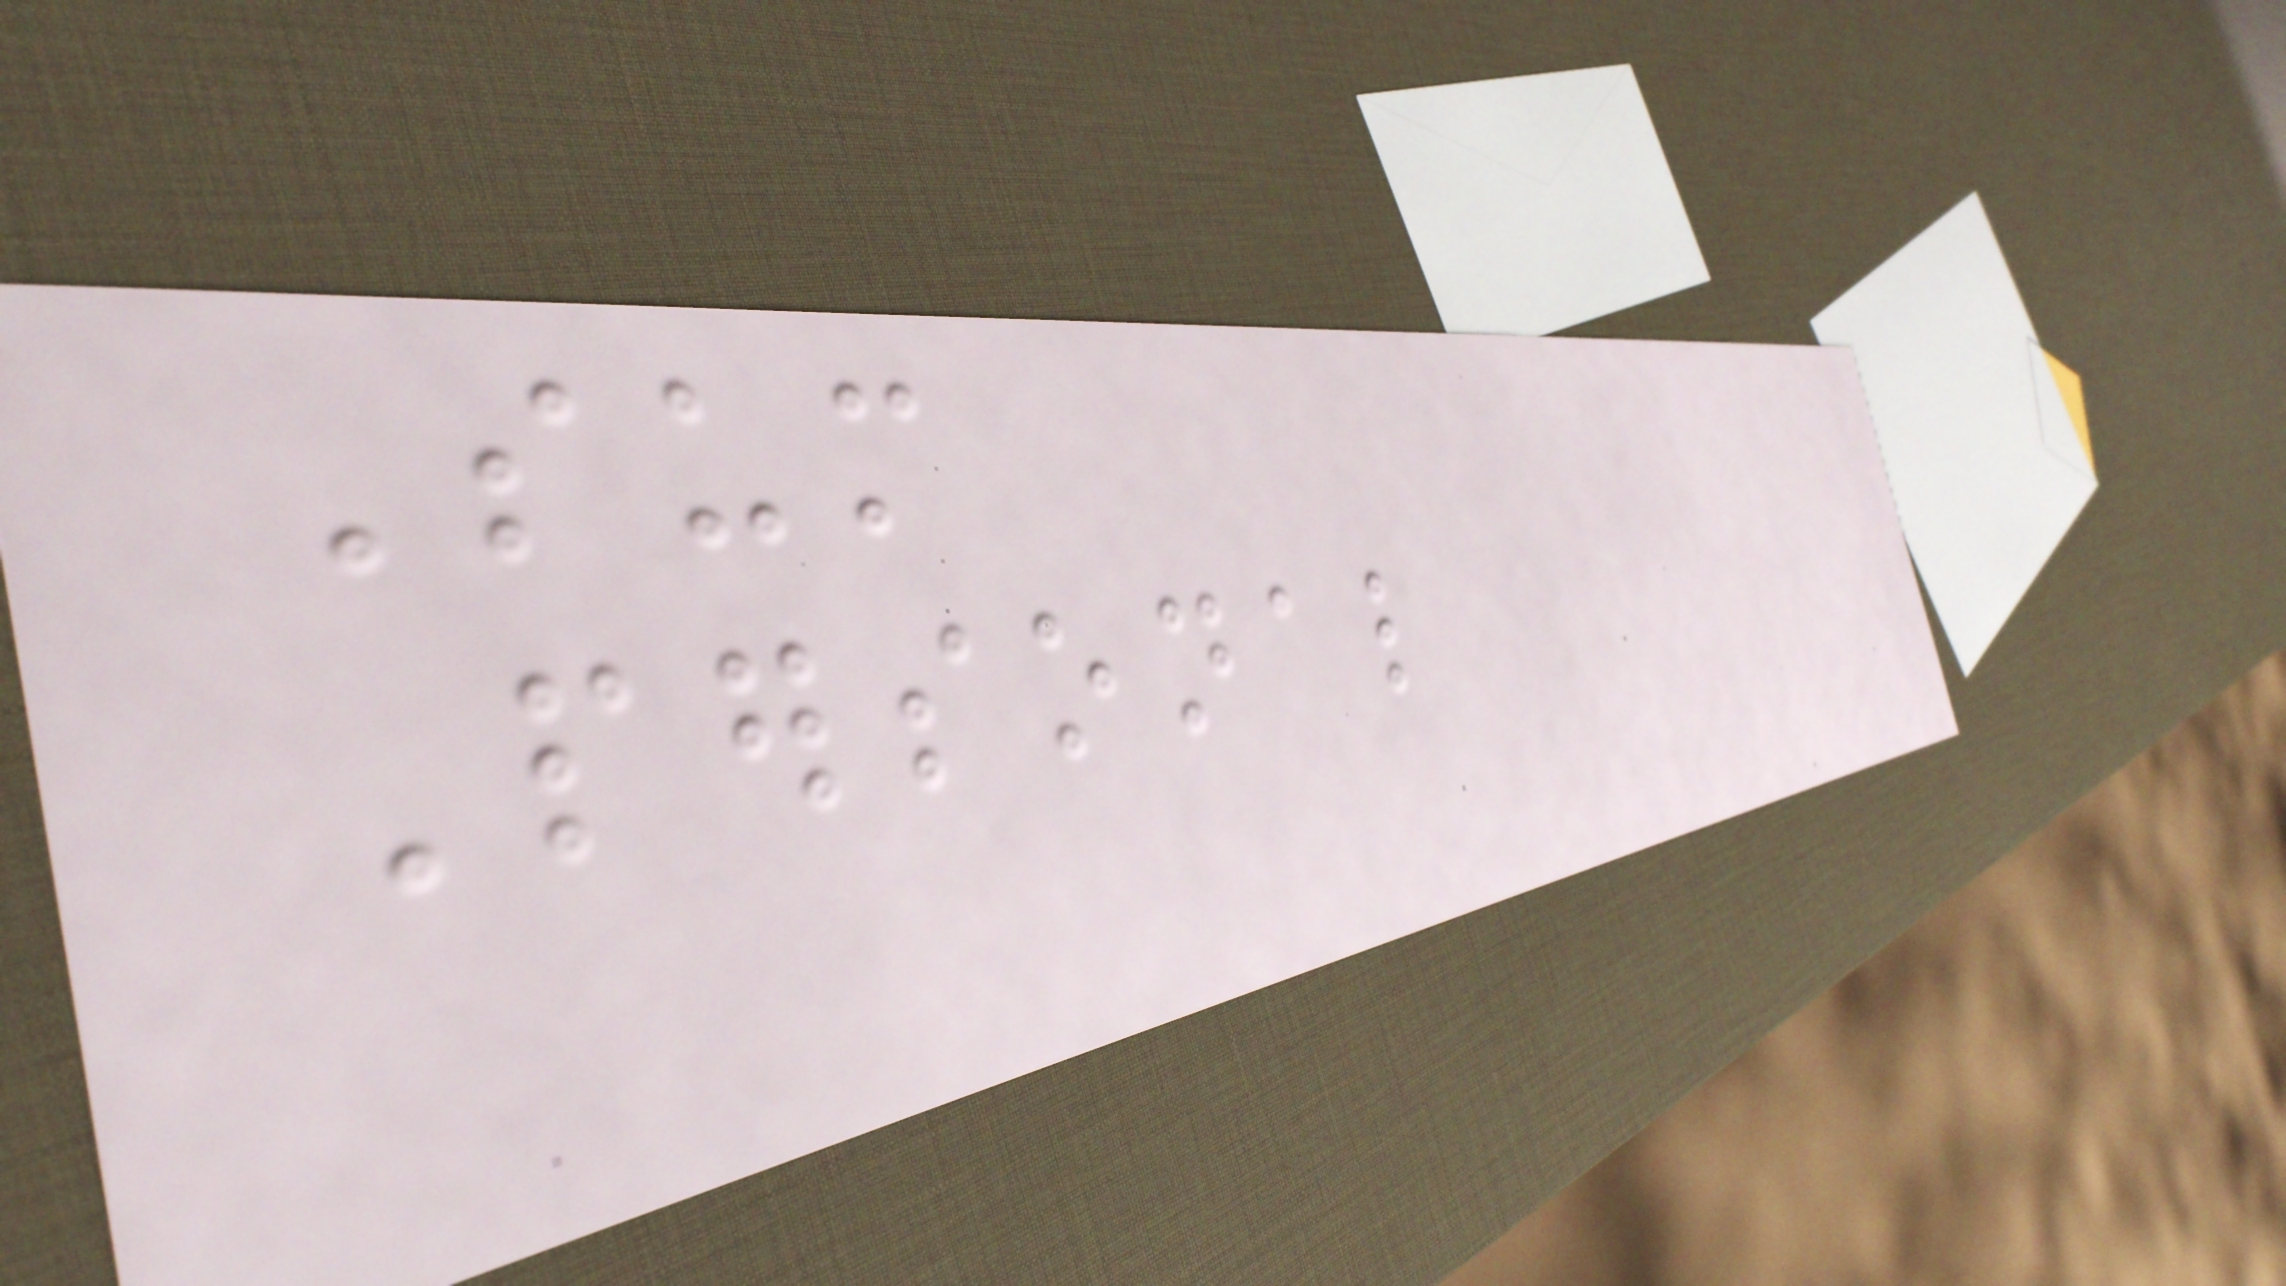Sum
Personal
